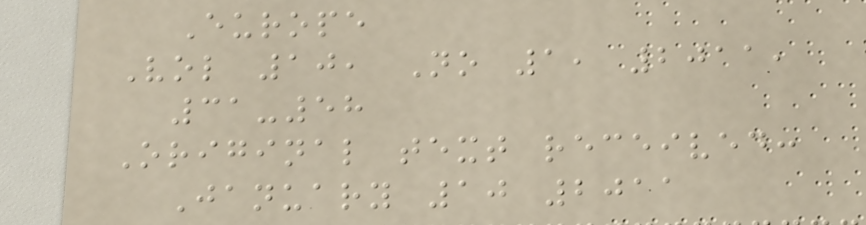Europe
Vol 10, No 1, 2011,
31-58
Original text received:
January 10 2011
